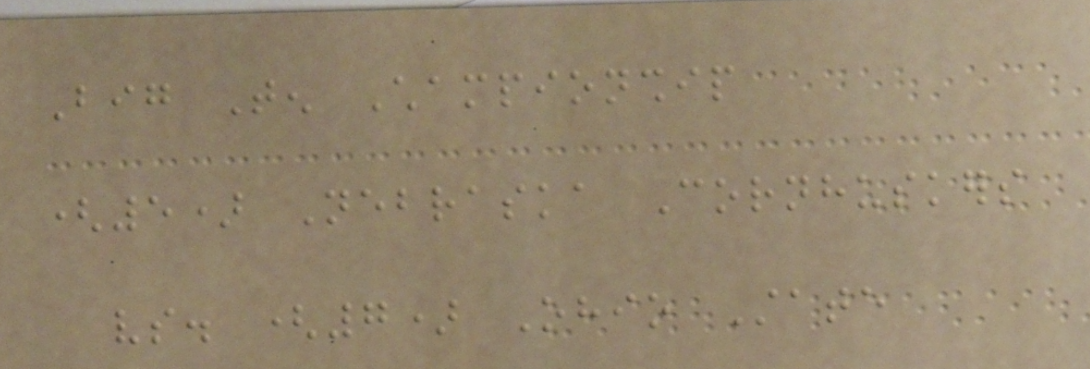Big Ten Championship
(5) Nebraska Cornhuskers
vs. (7) Ohio State
